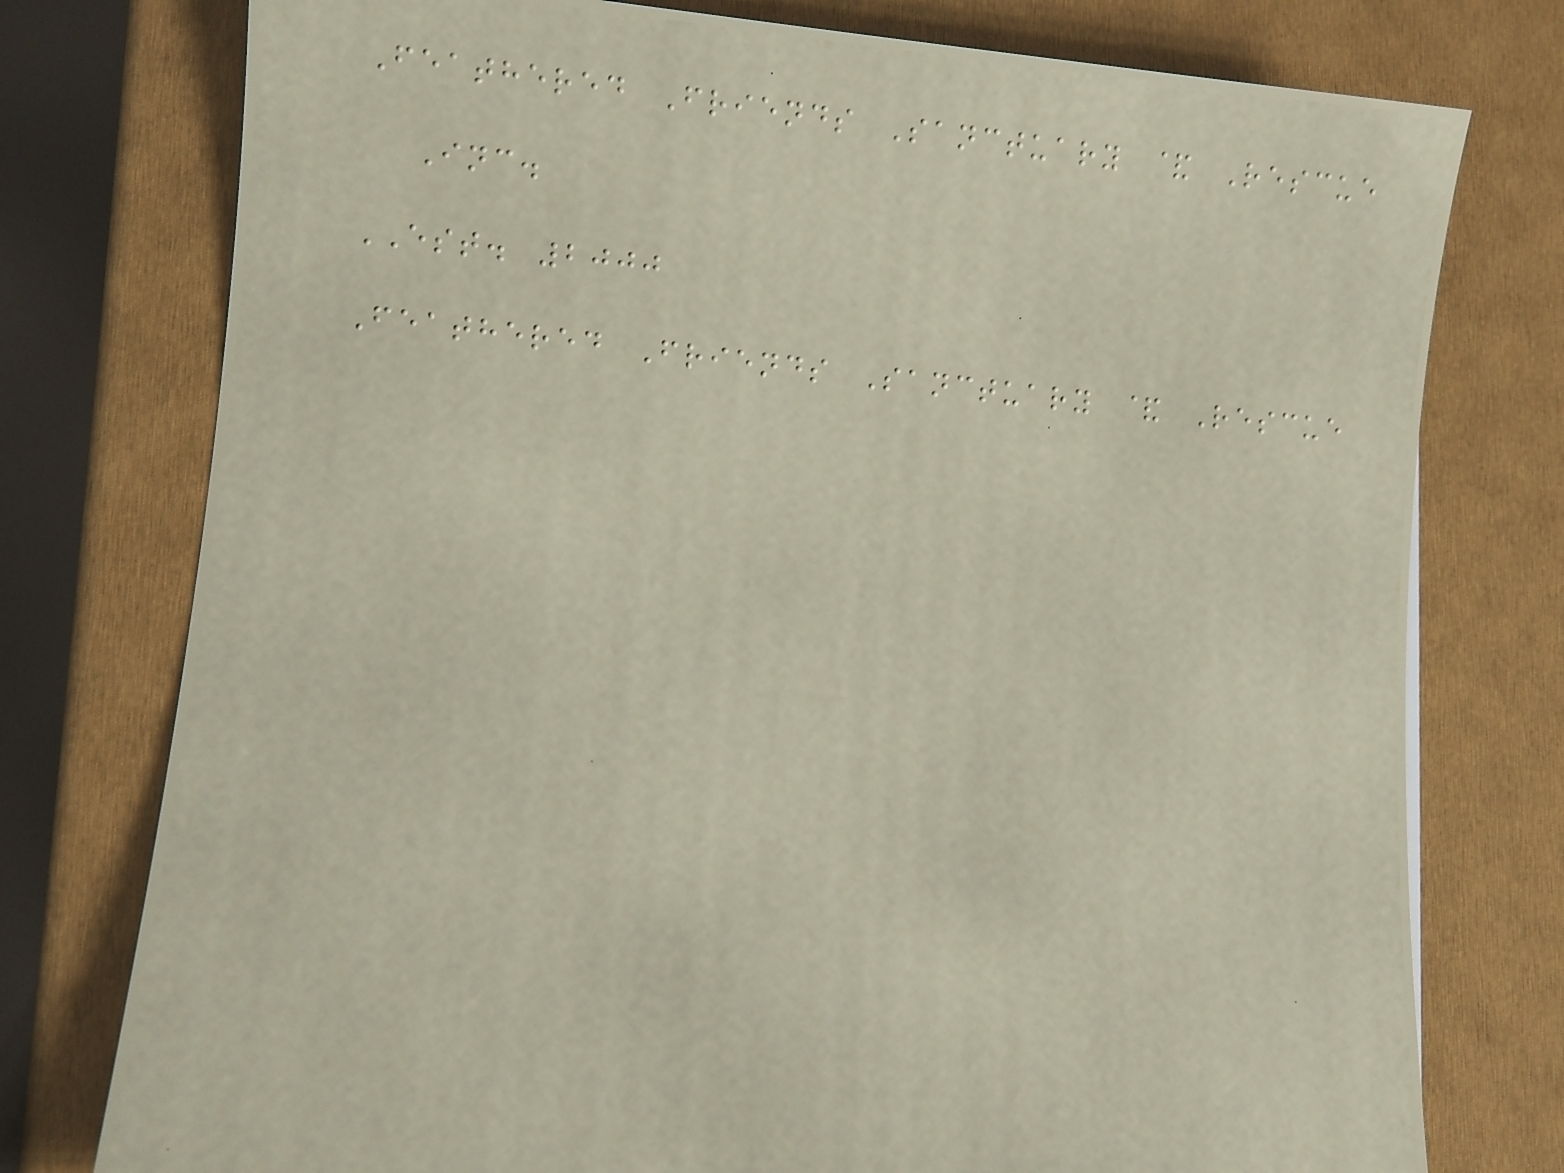Feathered Friends Sanctuary & Rescue
Inc.
EST. 2000
Feathered Friends Sanctuary & Rescue
